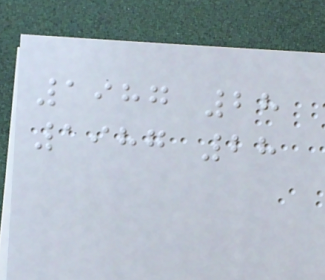1987 28
1987 28
